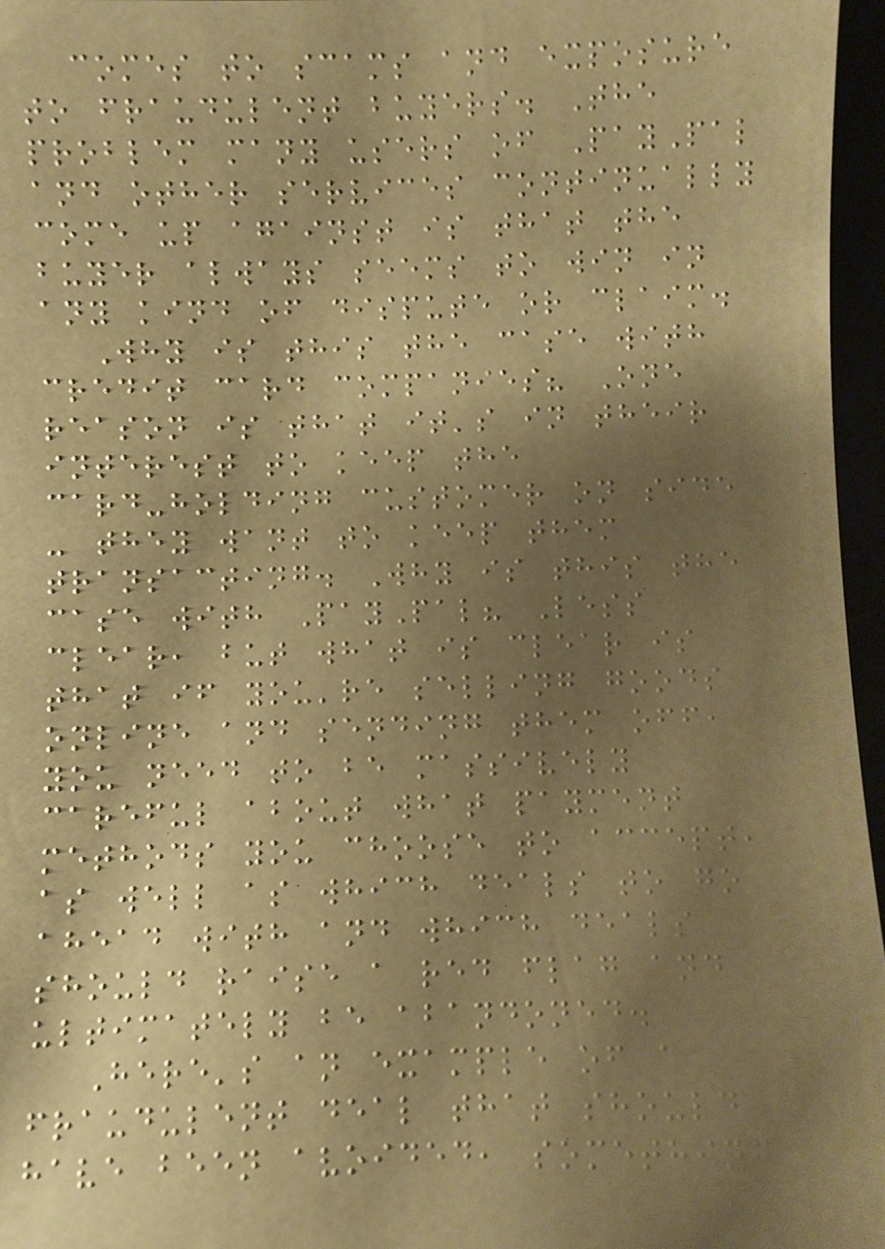comes to scams and exposure
to fraudulent buyers. The
problem many users of PayPal
and other services continually
come up against is that the
buyer always seems to win in
any kind of dispute or claim.
Why is this the case with
credit card companies? One
reason is that it's in their
interest to keep the
card-holding customer on side
- they want to keep them
transacting. Why is this the
case with PayPal? Less
clear, but what is clear is
that if you're selling goods
online and sending them off,
you need to be massively
careful about what payment
methods you choose to accept,
as well as which deals to go
ahead with and which deals
should raise a red flag and
ultimately be abandoned.
Here's an example of a
fraudulent deal that should
have been avoided, something
